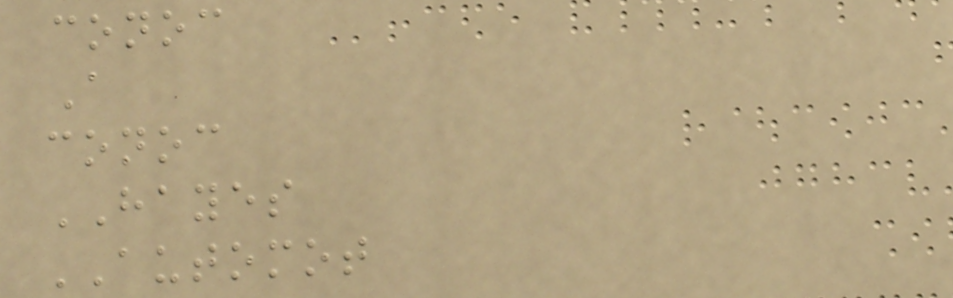conoc
A
conoc
HAYES
AUTOMOT
